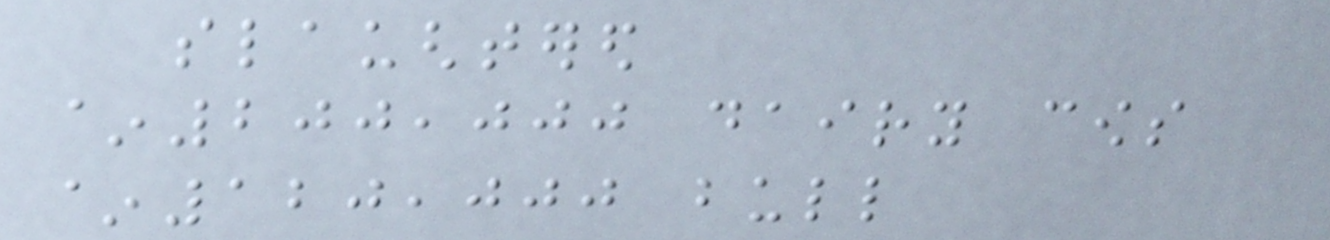slaughtered
~200,000 dairy cows
~120,000 bull
